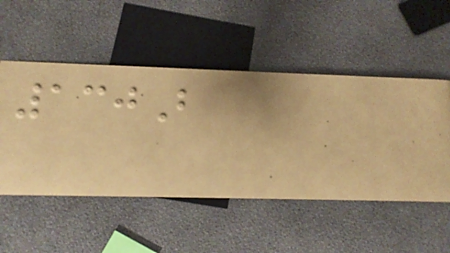130B
